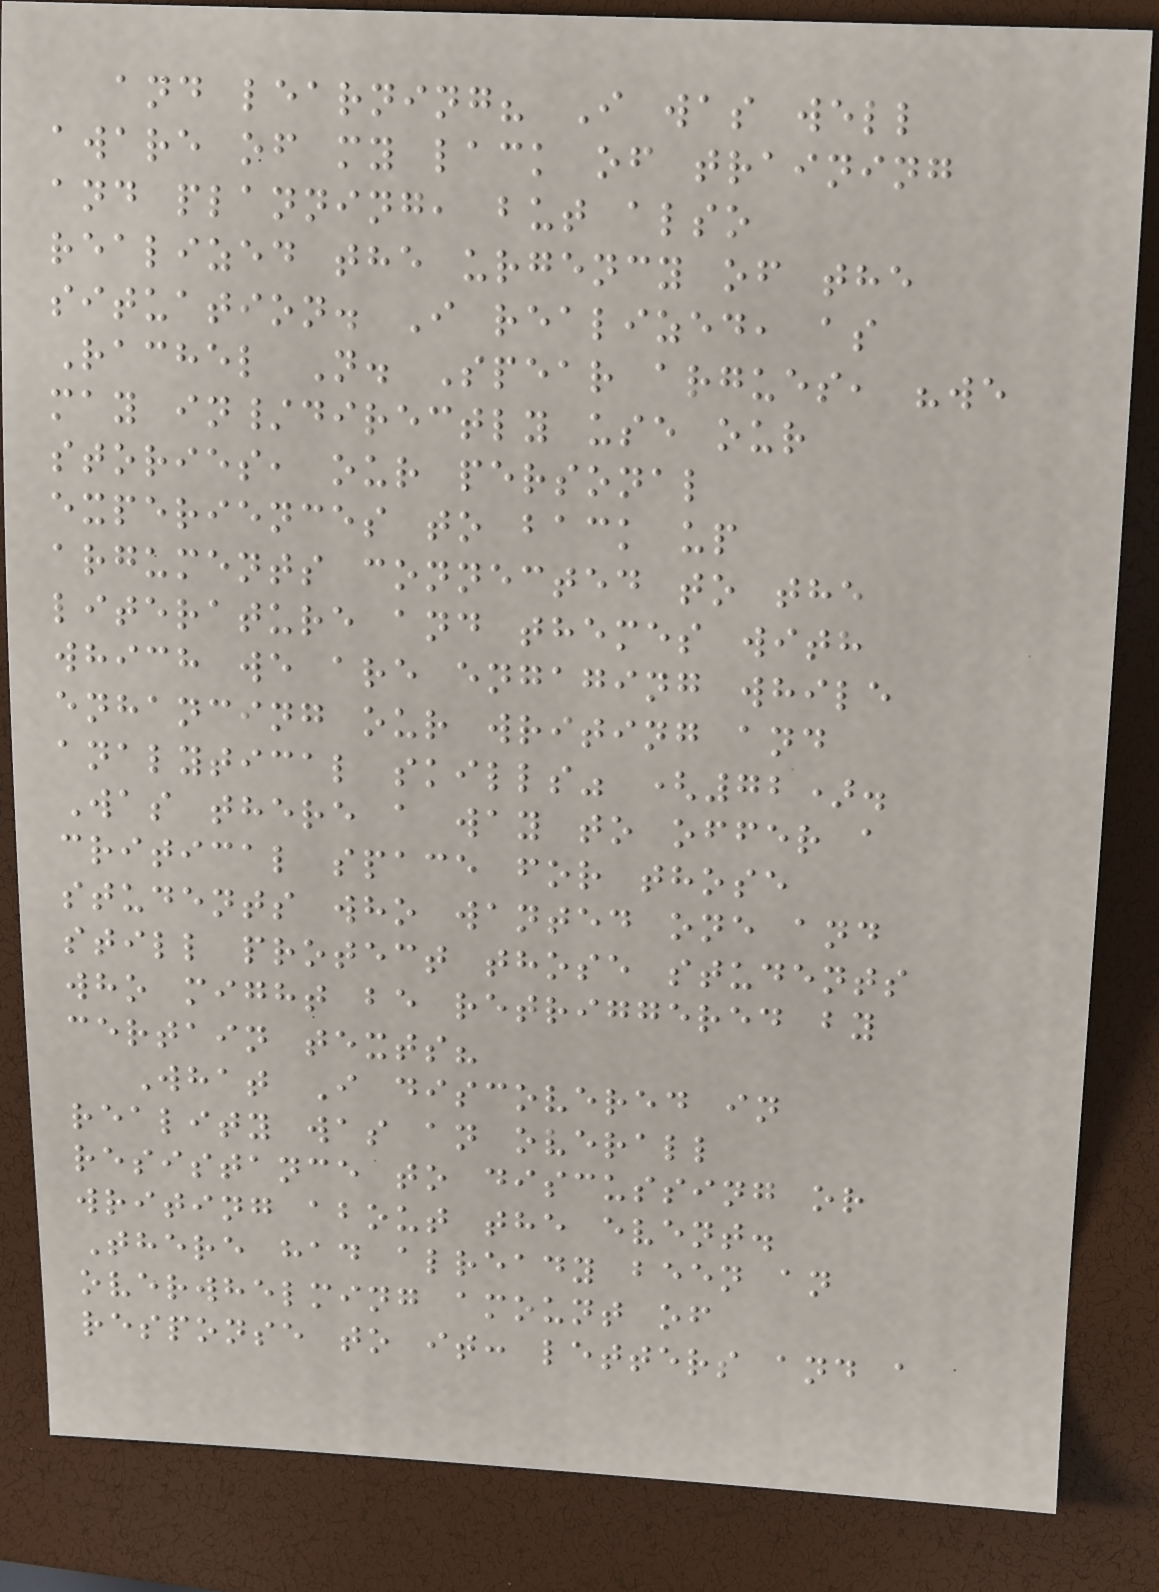and learning? I was well
aware of my lack of training
and planning, but also
realized the urgency of the
situation. I realized, as
Rachel N. Spear argues, "we
may in/directly use our
stories, our personal
experiences to back up
arguments connected to the
literature and themes with
which we are engaging while
enhancing our writing and
analytical skills" (72).
Was there a way to offer a
critical space for those
students who wanted one and
still protect those students
who might be retriggered by
certain texts?
What I discovered in
reality was an overall
resistance to discussing or
writing about the event.
There had already been an
overwhelming amount of
response to it: letters and a
